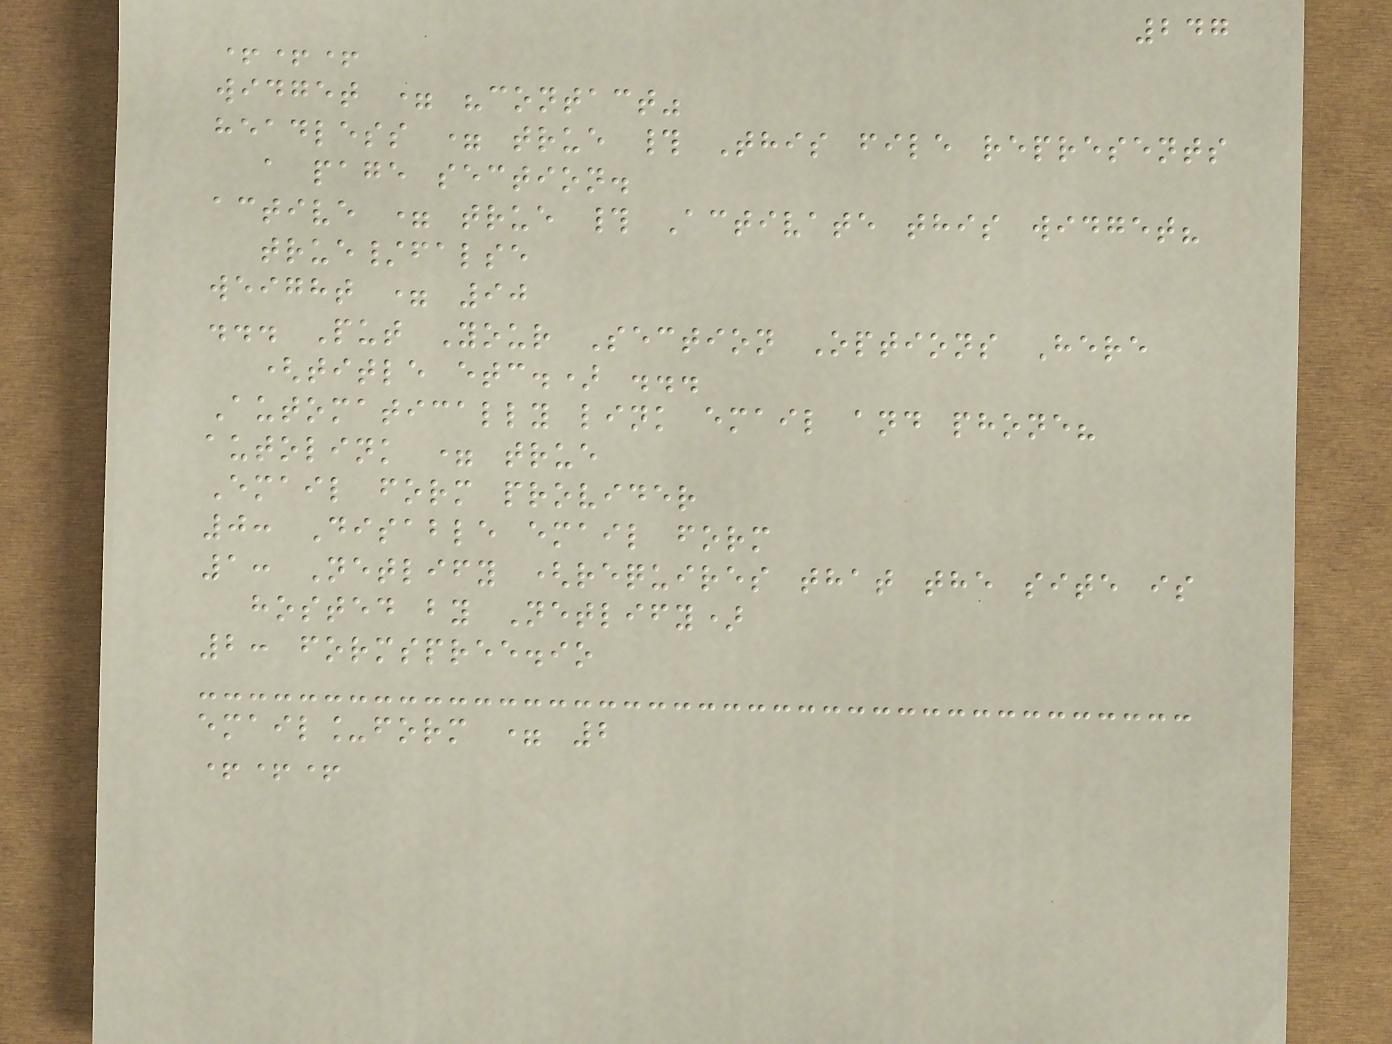247
+++
widget = "contact"
headless = true # This file represents
a page section.
active = true # Activate this widget?
true/false
weight = 90
... Put Your Section Options Here
(title etc.) ...
Automatically link email and phone?
autolink = true
Email form provider
0: Disable email form
1: Netlify (requires that the site is
hosted by Netlify)
2: formspree.io
email_form = 2
+++
